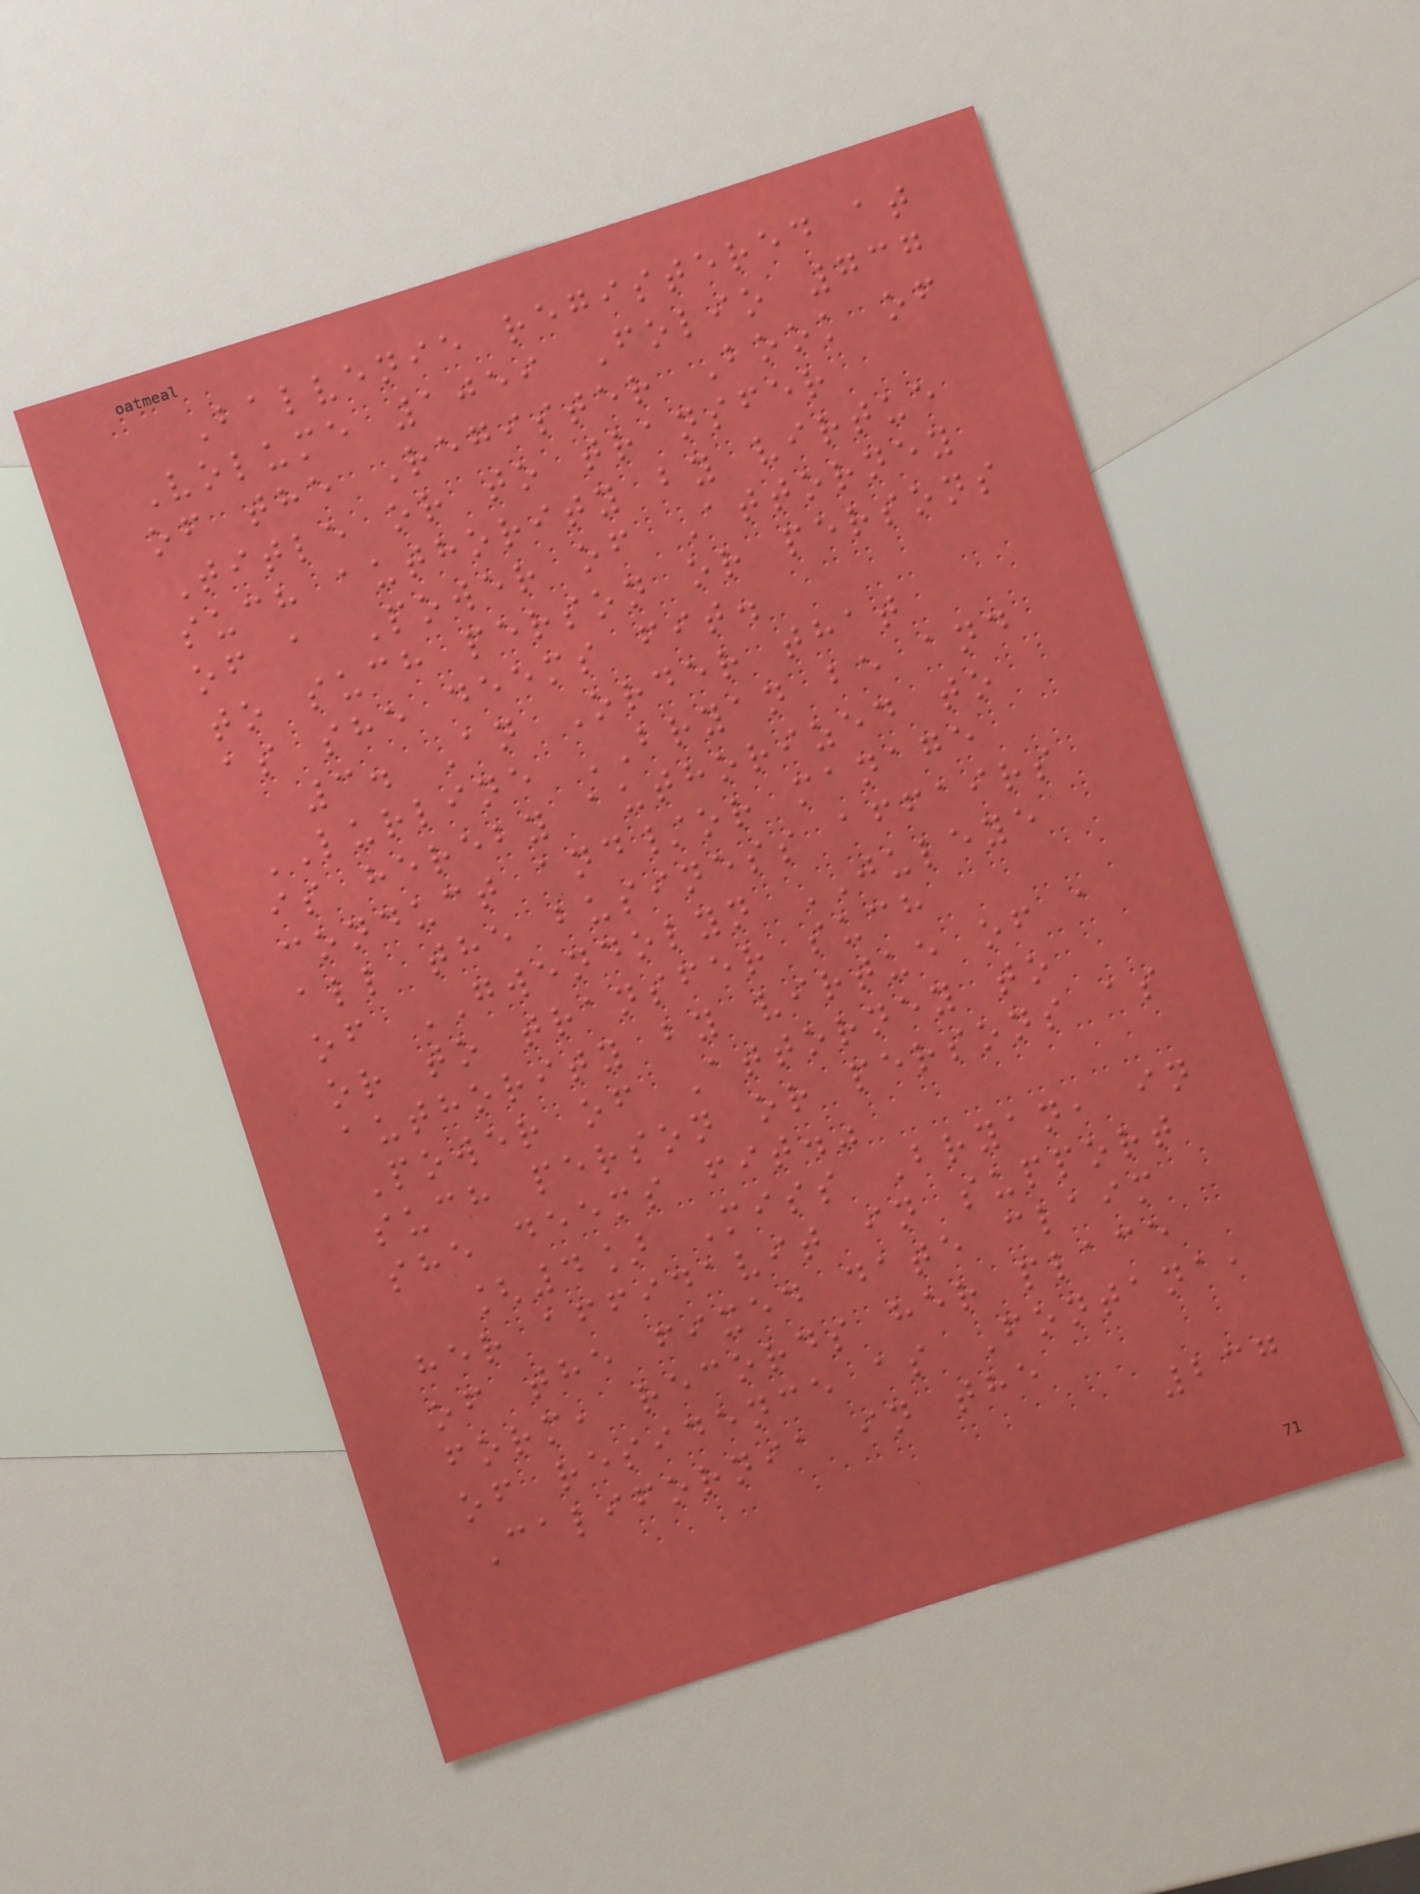Balvenie registered at
Volume 1059 Folio 737
of the Register Book of
Title or to transfer
such authority by virtue
of a Power of Attorney
to such person or persons
as she deems fit.
3. An Order that
LURLINE BRYAN be and
is hereby authorized to
conduct and/or manage
all the business affairs
of GWENDOLYN JULEYE
or to transfer such
authority by virtue of a
Power of Attorney to
such person or persons as
she deems fit."
[4] Miss Bryan, in
her affidavit in support
of the fixed date claim
form, records her place
of residence as Fontana,
California in the
237
